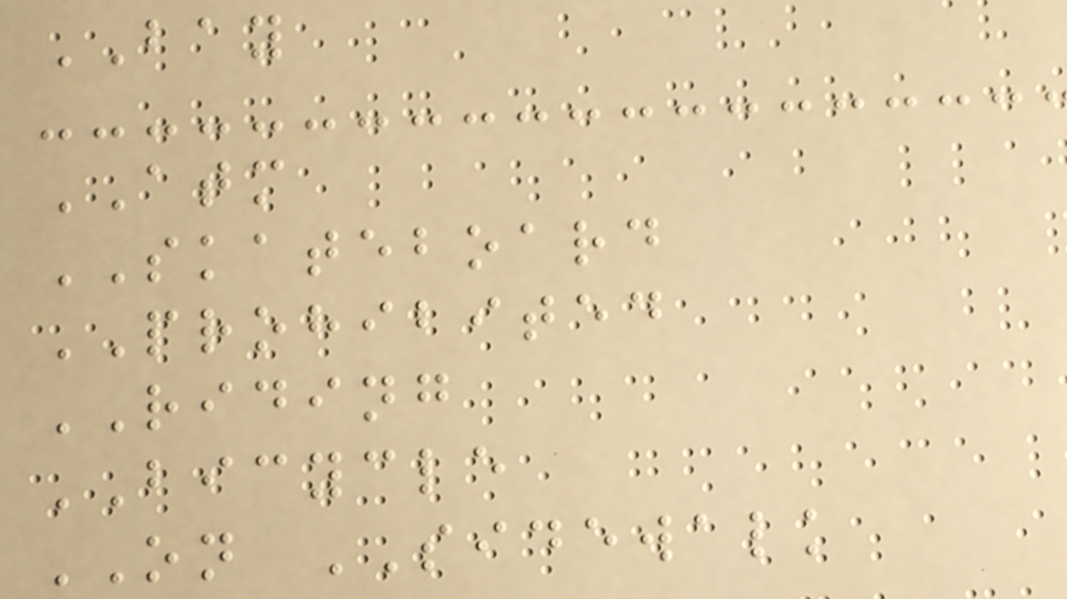BAY
ATM
SKATEBOARD
PROHIBITED
RIDING
BICYCLE
ON SIDEWALK
